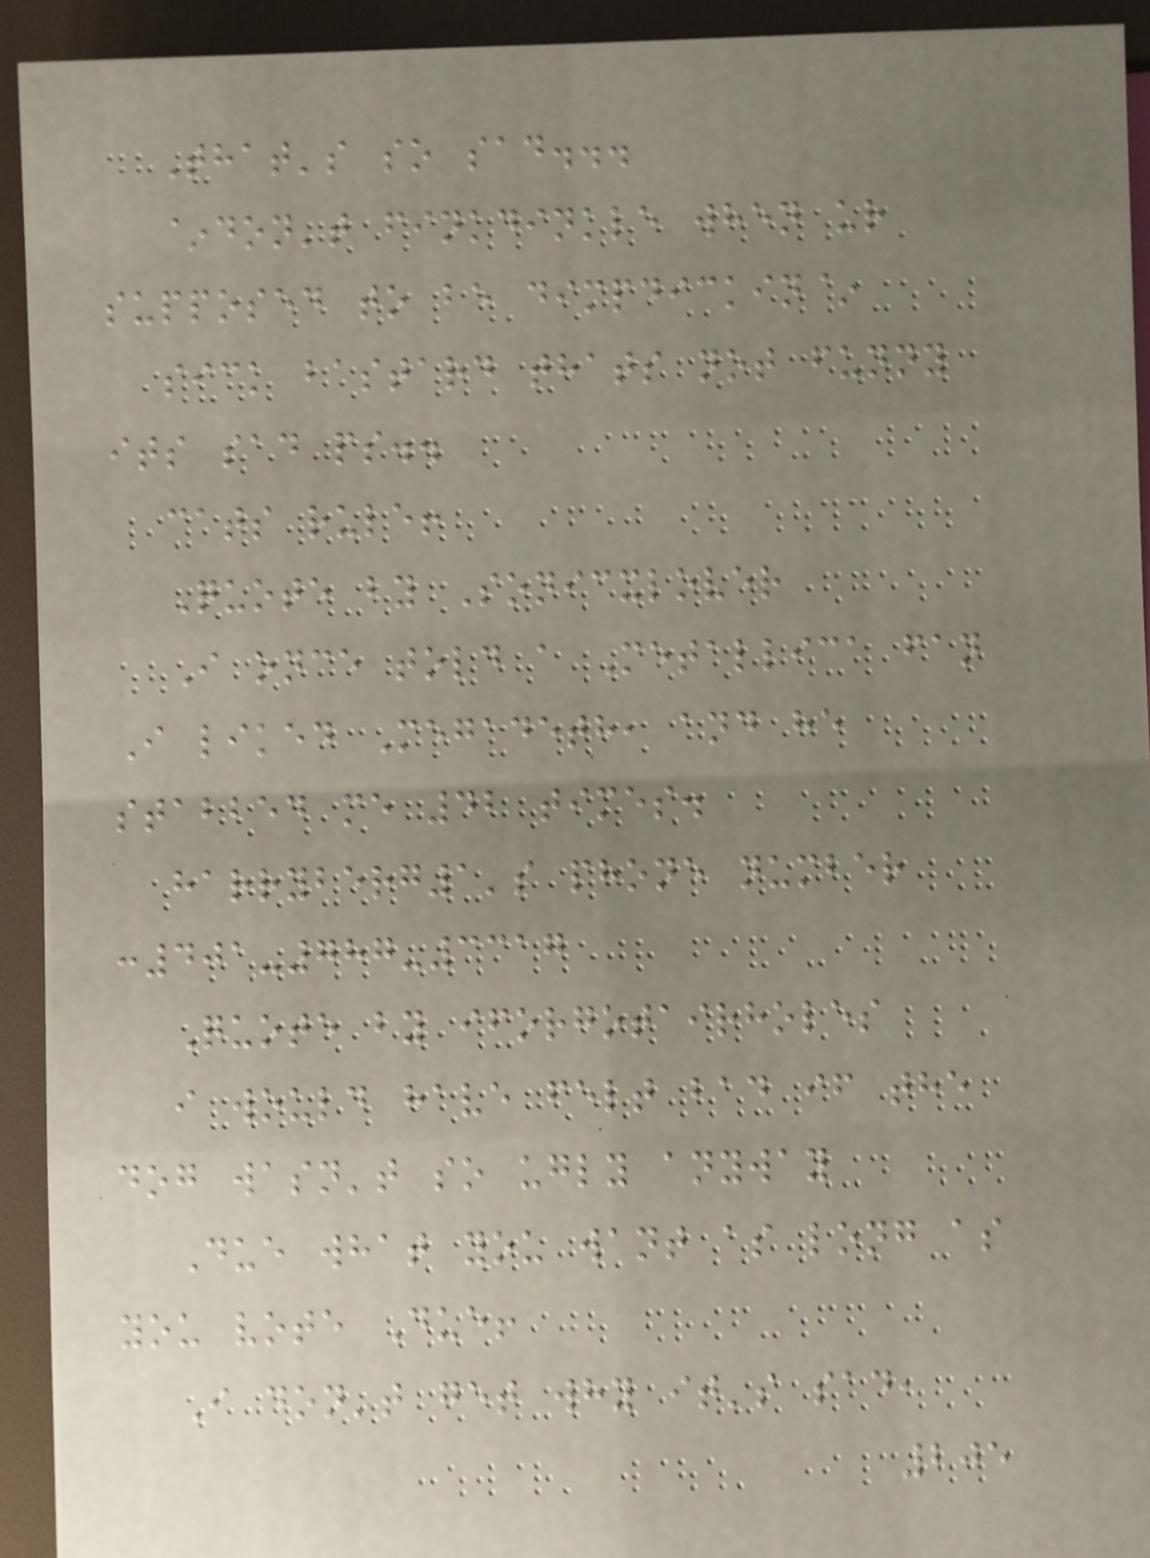That's so sad...
~don't finkdinkle when ur
supposed to be dimpdickin~
sick bastard thats not funny
its sad ps..
cats rule!
Quote by Sonicxlover
I once told a Metallica fan
I liked Megadeth, and he
stabbed me 42 times.
harryberg1's phone number
:401-787-3317
Quote by iforgotairholes
i would have felt bad if the
dog wasn't so ugly anyway
Due what you want as long as
you vote Due!
I don't get why it's sad,
205
